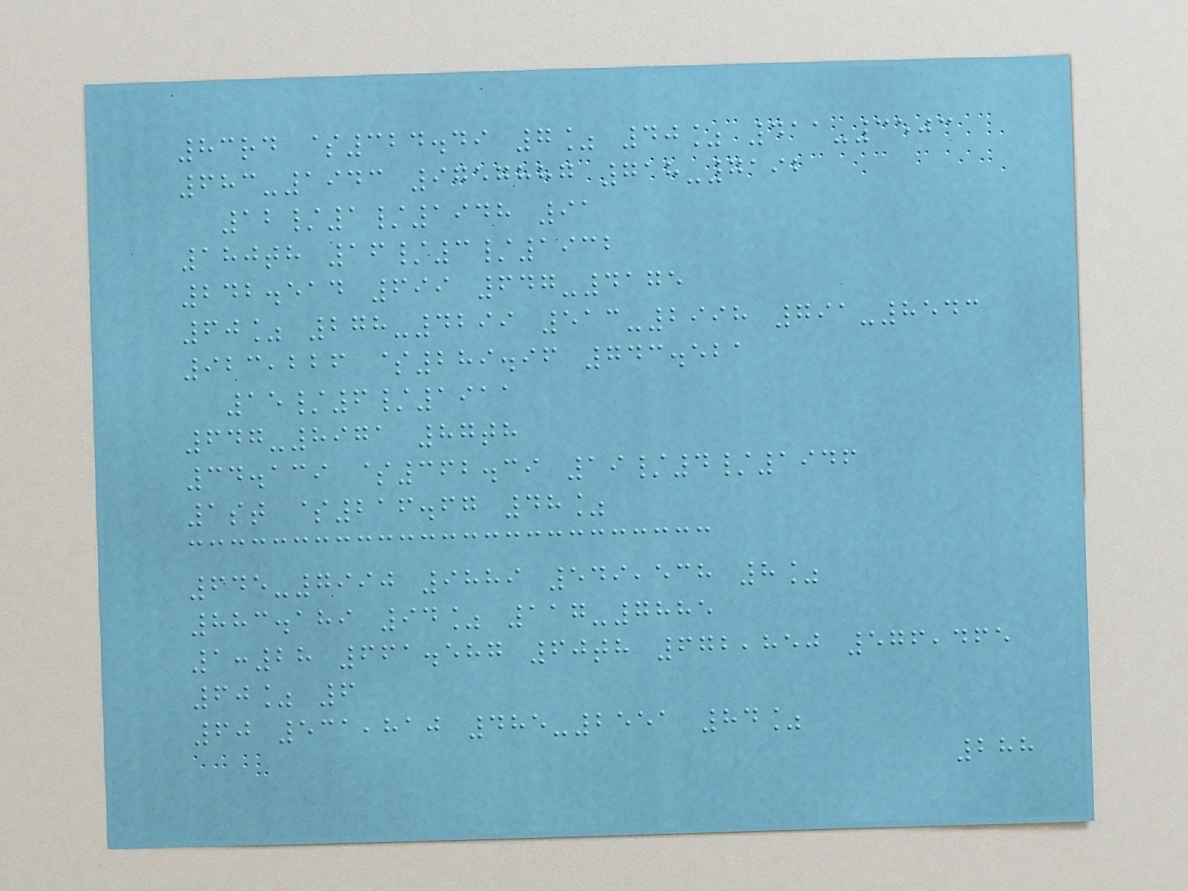83rd $324.49 7% 40% 411-3503
683-1943 9757887 718-7192
12/1/1948 91
180th 16/3/1932
242.514 699 647-4175
60% 278-4299 513-2998 791-8543
923,226 $289.96 743.521
15/6/1911
647-8971 87th
34.139 $362.39 19/4/1946
1st $216.67 48%
645-7990 9889 549,538 8%
883.189 94% 117-7885
1:28 661.587 60th 672,850 576,465
60% 6
60 531,810 485-2551 84%
288
